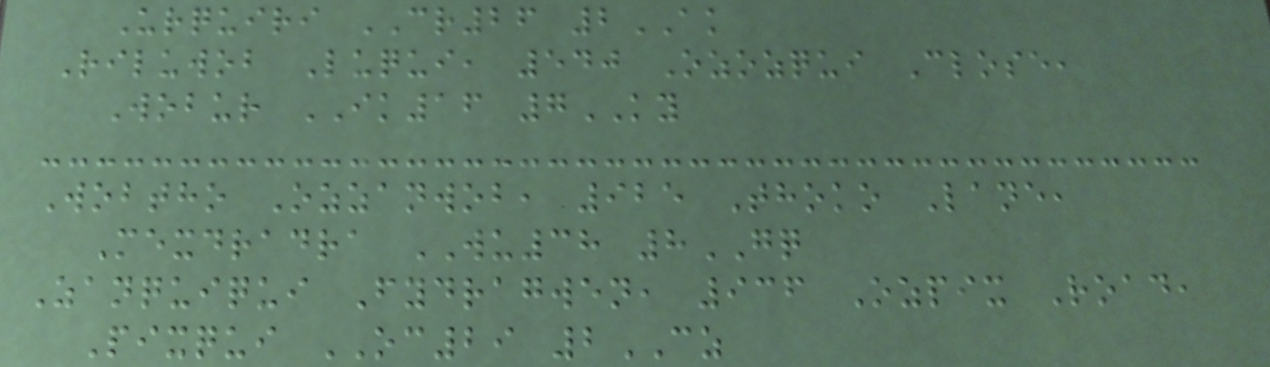Urquiri CR26 2AK
Riluwob Luqui, 540 Ozozqui Close,
Wobur IK16 7KY
Wobtho Ozzanwob, 925 Thoko Lane,
Mexdradra WU38 8GQ
Zanquiqui Fydragwen, 936 Ozpix Road,
Pixqui OC29 2CZ
